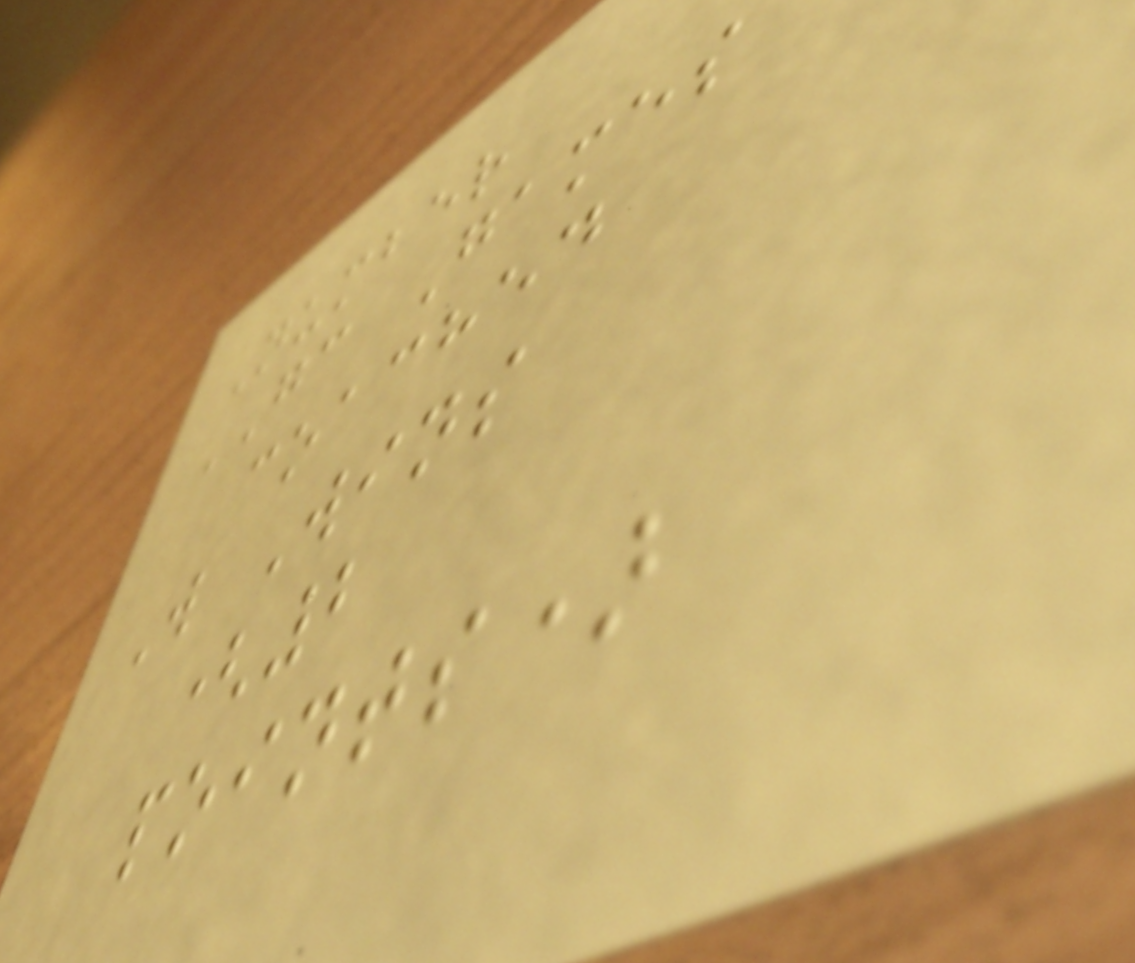Number
GC Games
coached
W Wins
(2
points)
